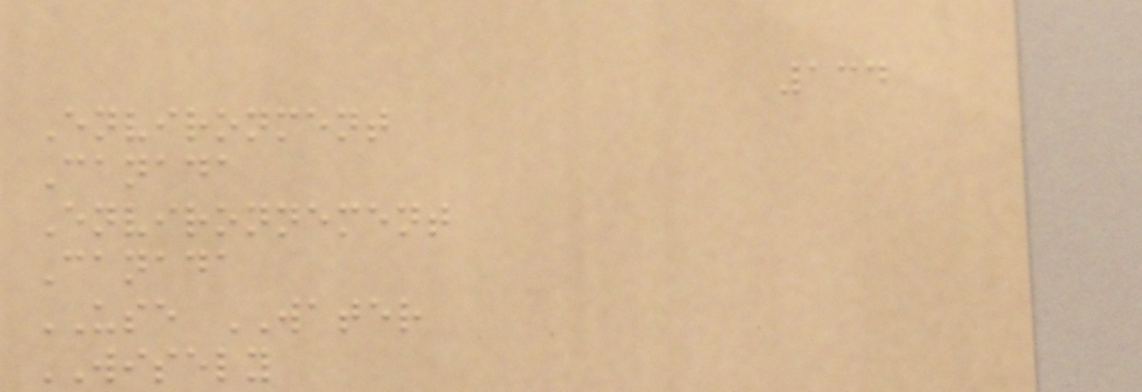134
Environment
Canada
Environnement
Canada
USE WATER
WISELY
